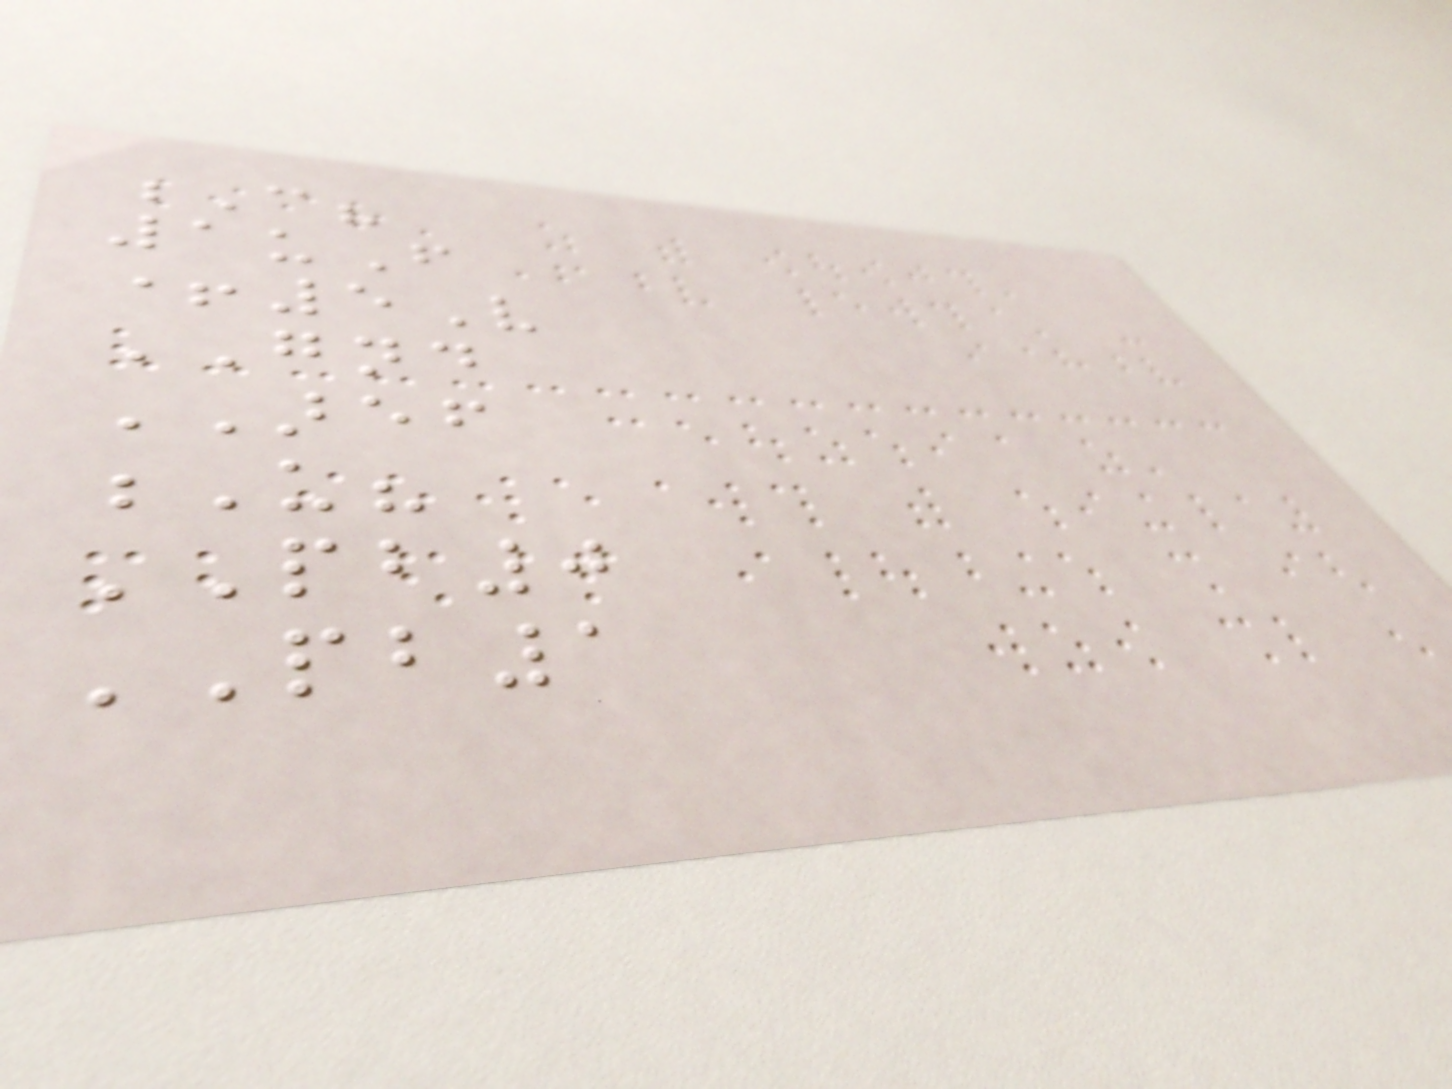C?
1uF
+5V
GND
AREF
U?
PB0
PB1
